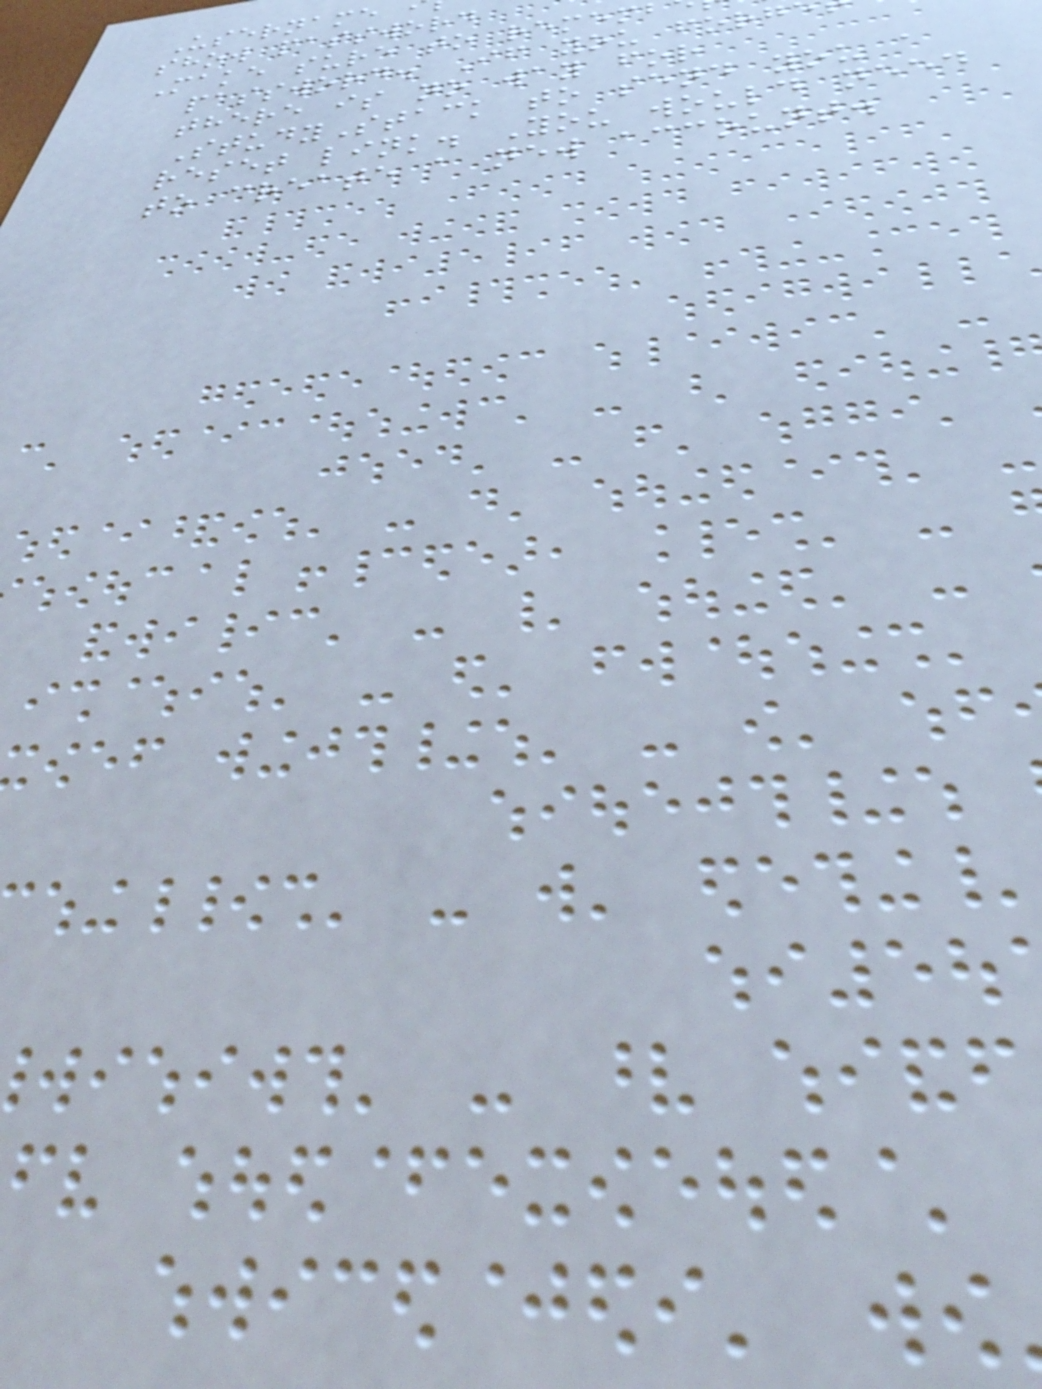Username
show password
Make sure to remem
password. If you forg
there is no way for
StudyStack to send you a
reset link. You would need
to create a new account.
